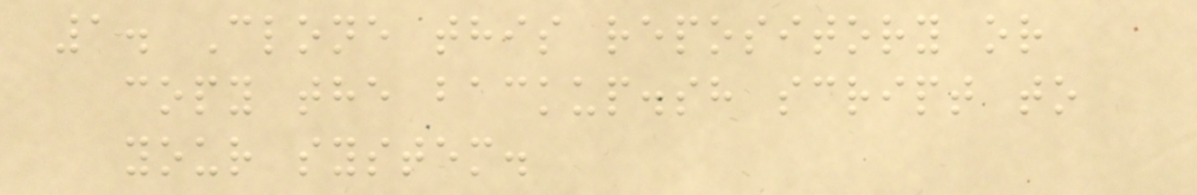1. Clone this repository or
copy the backup.sh script to
your system.
